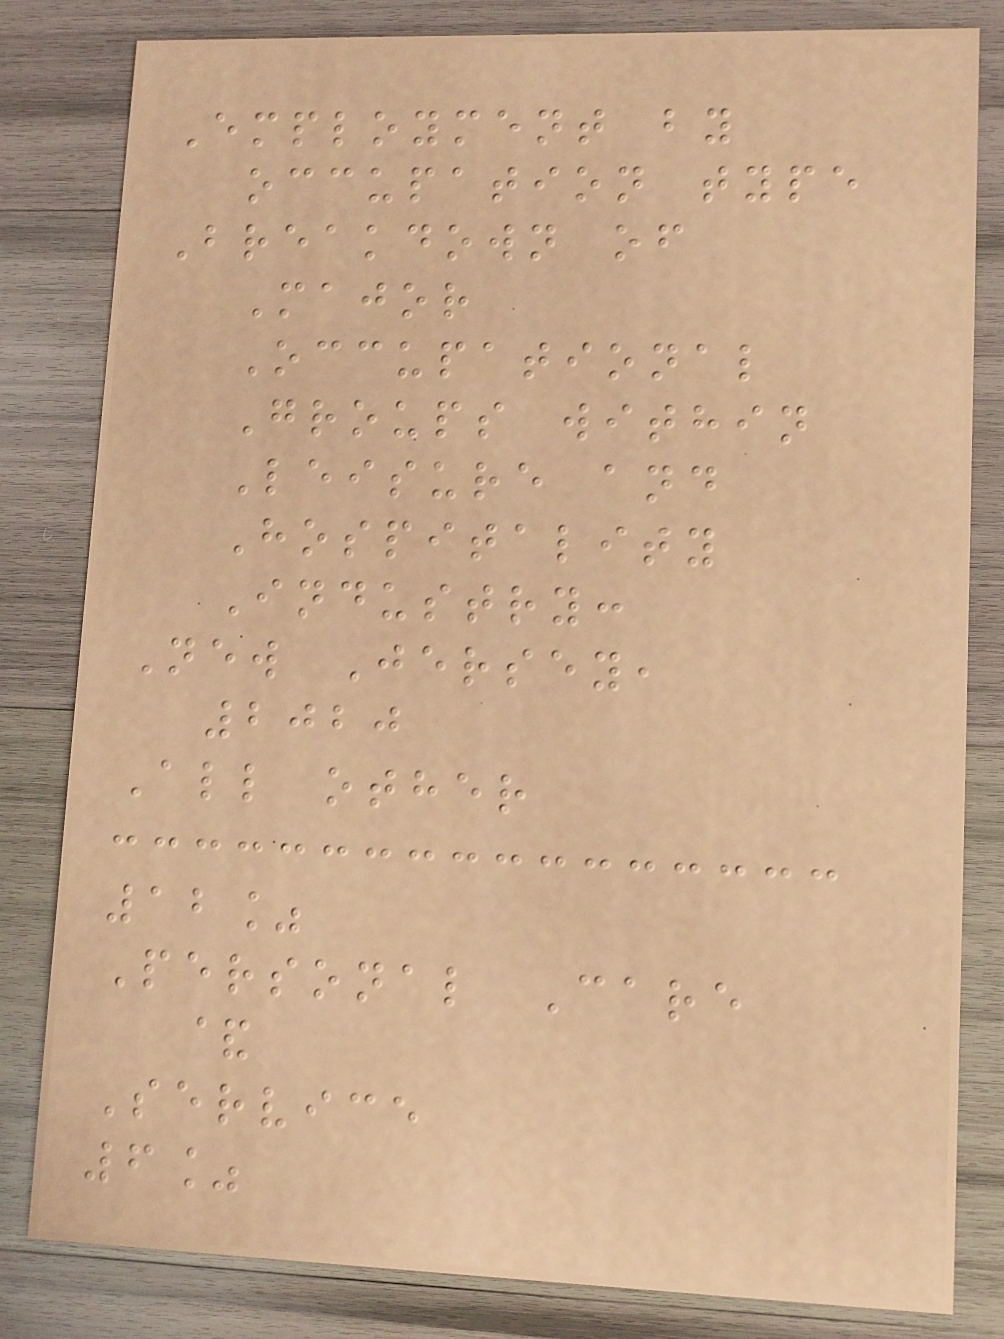Employment by
occupation type
Breakdown of
Major
Occupational
Groups within
Leisure and
Hospitality
Industry:
New Jersey,
2020
All other
12%
Personal Care
&
Service
6%
